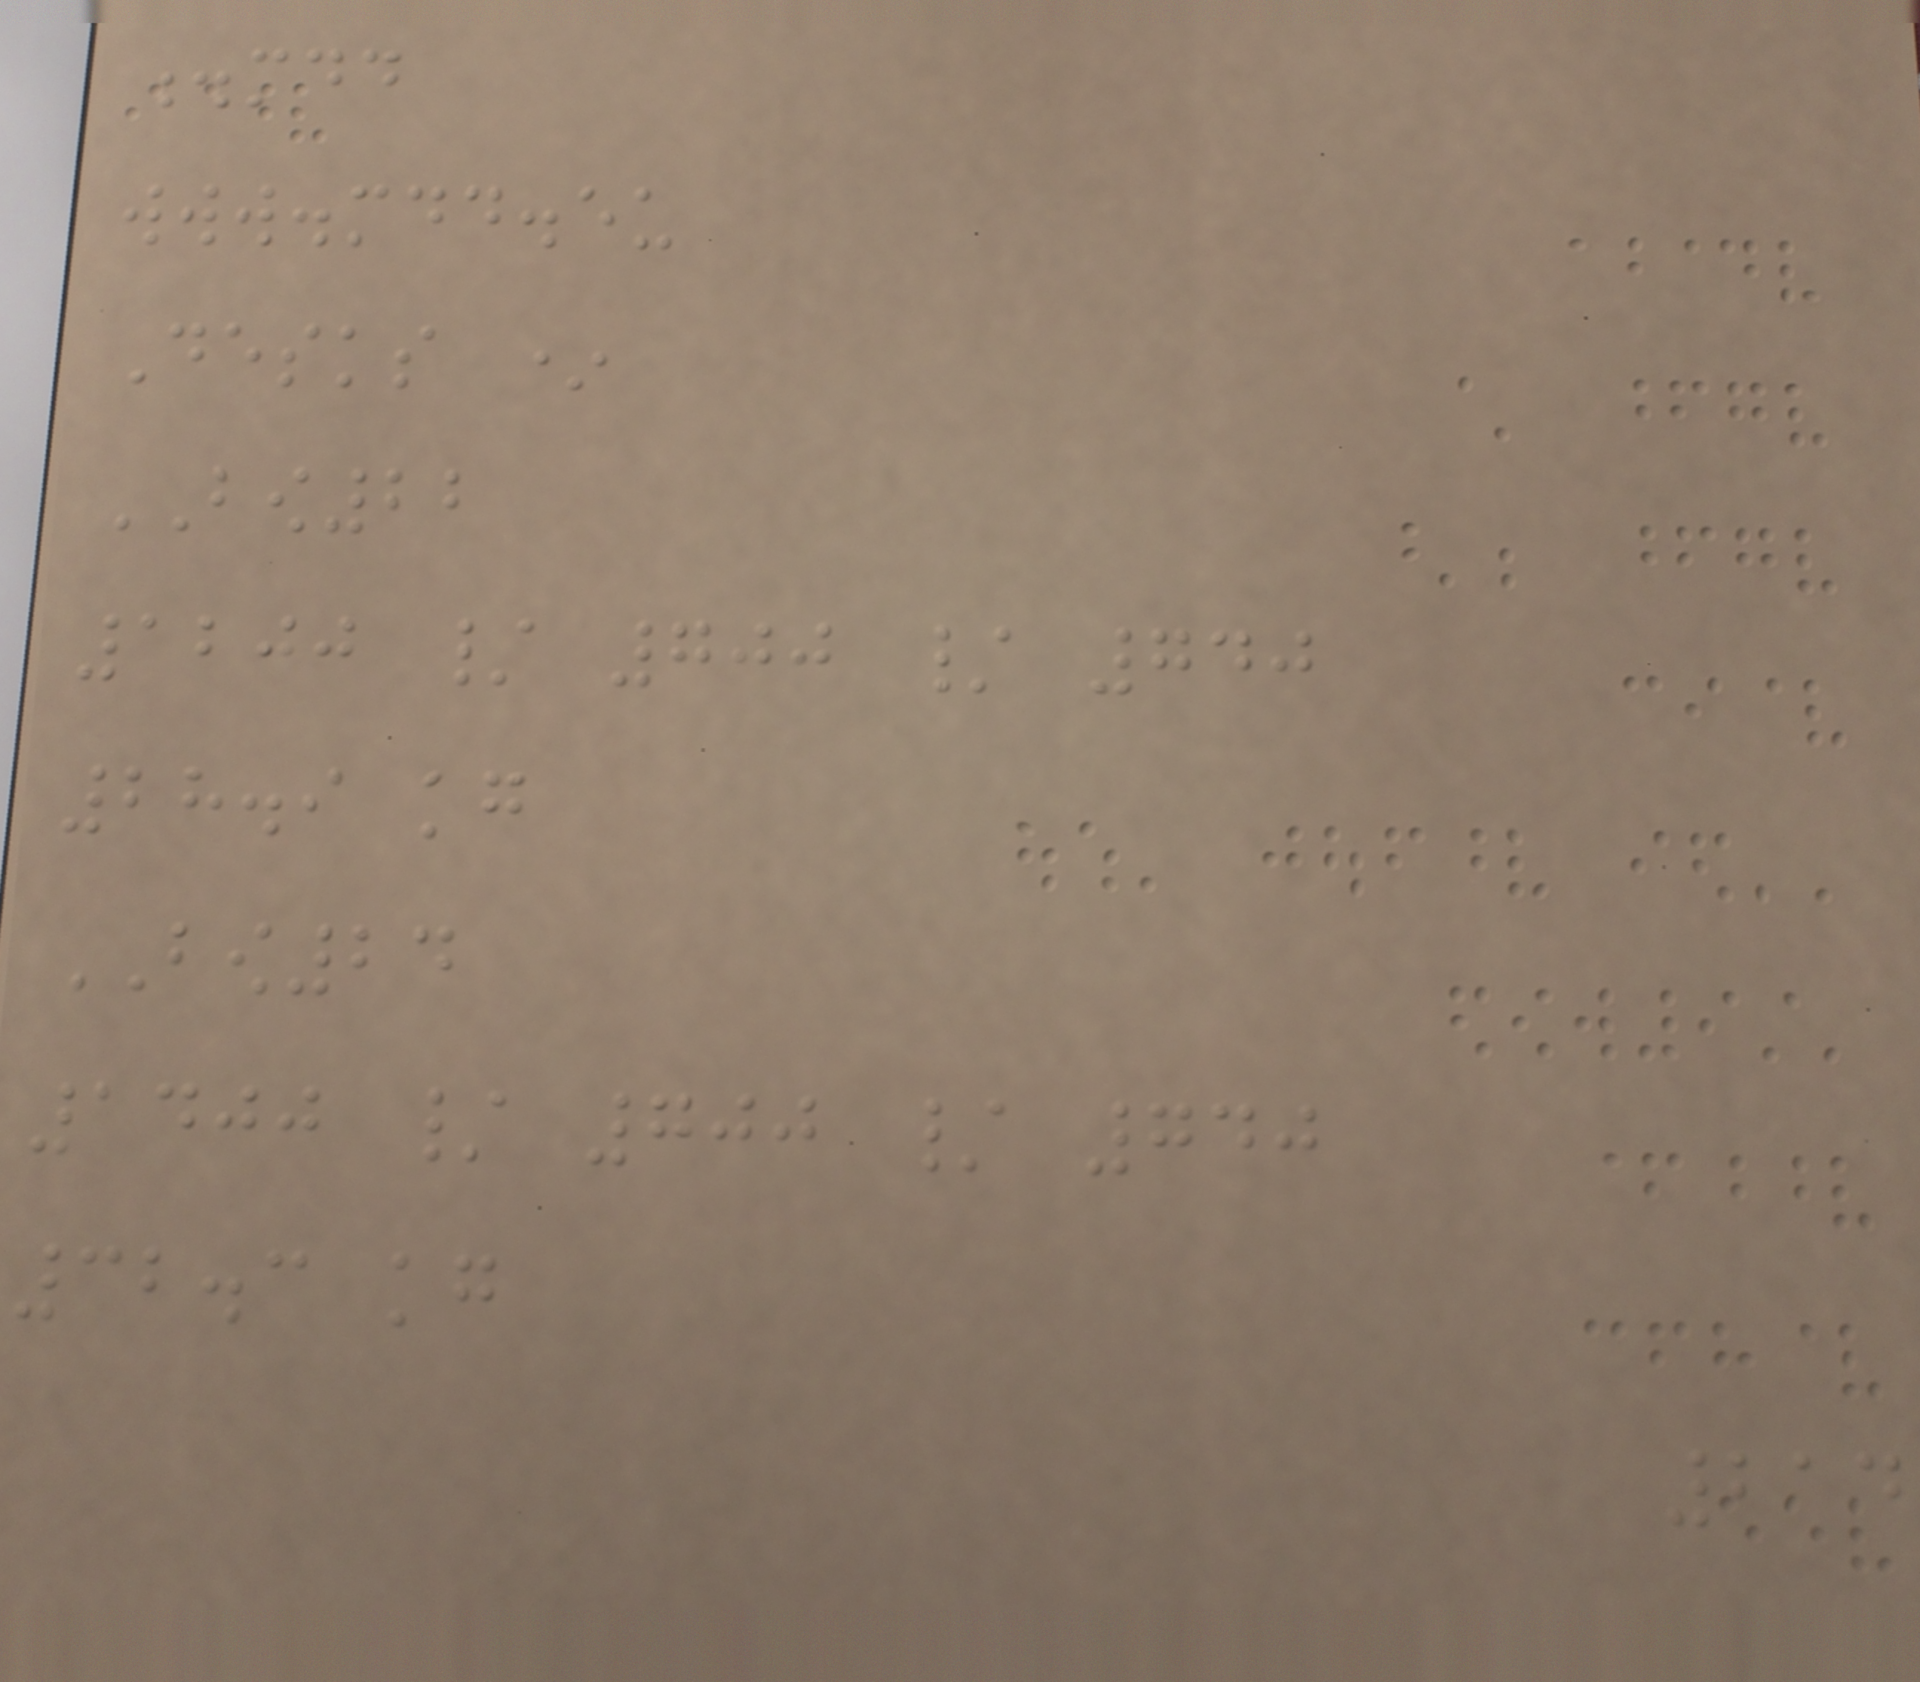.mdd
www.mdd.eu
Desks *
BOW22
1200 / 700 / 740
28.9 kg
BOW24
1400 / 700 / 740
32.3 kg
214
